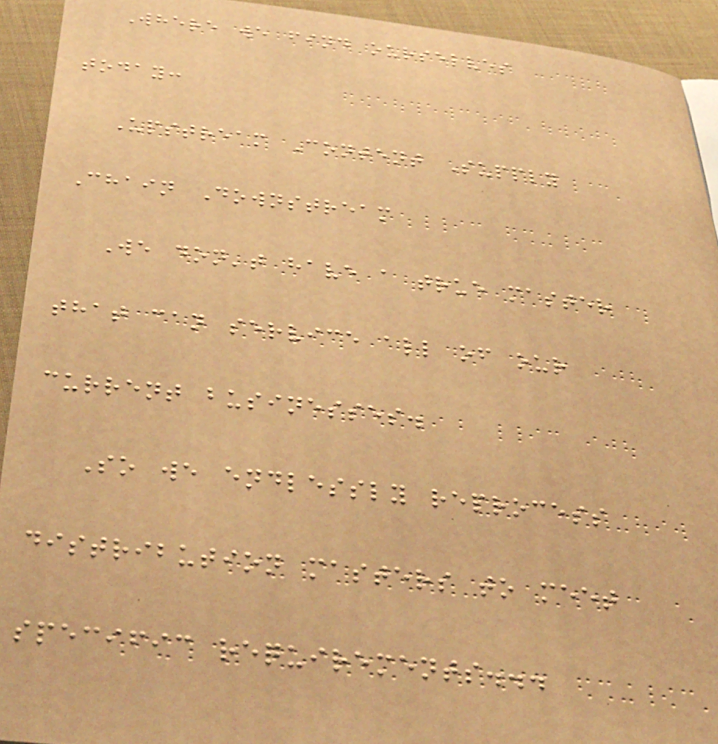Where we find ourselves
today:
Upstream Content Supply
Chain Downstream
We don't have a true master
that can service all of our
current businesses.
So we endlessly reprocess
distribution masters to meet
specific requirements...
